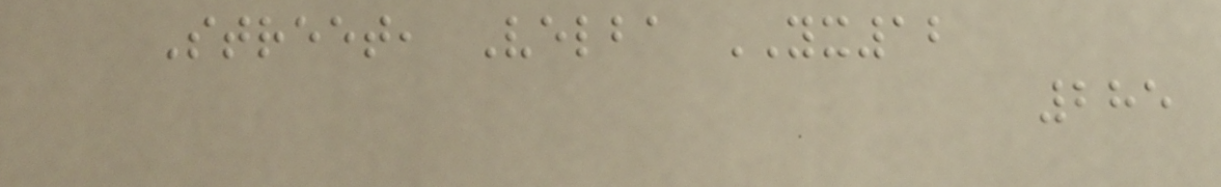Street, Velba YX12
285
